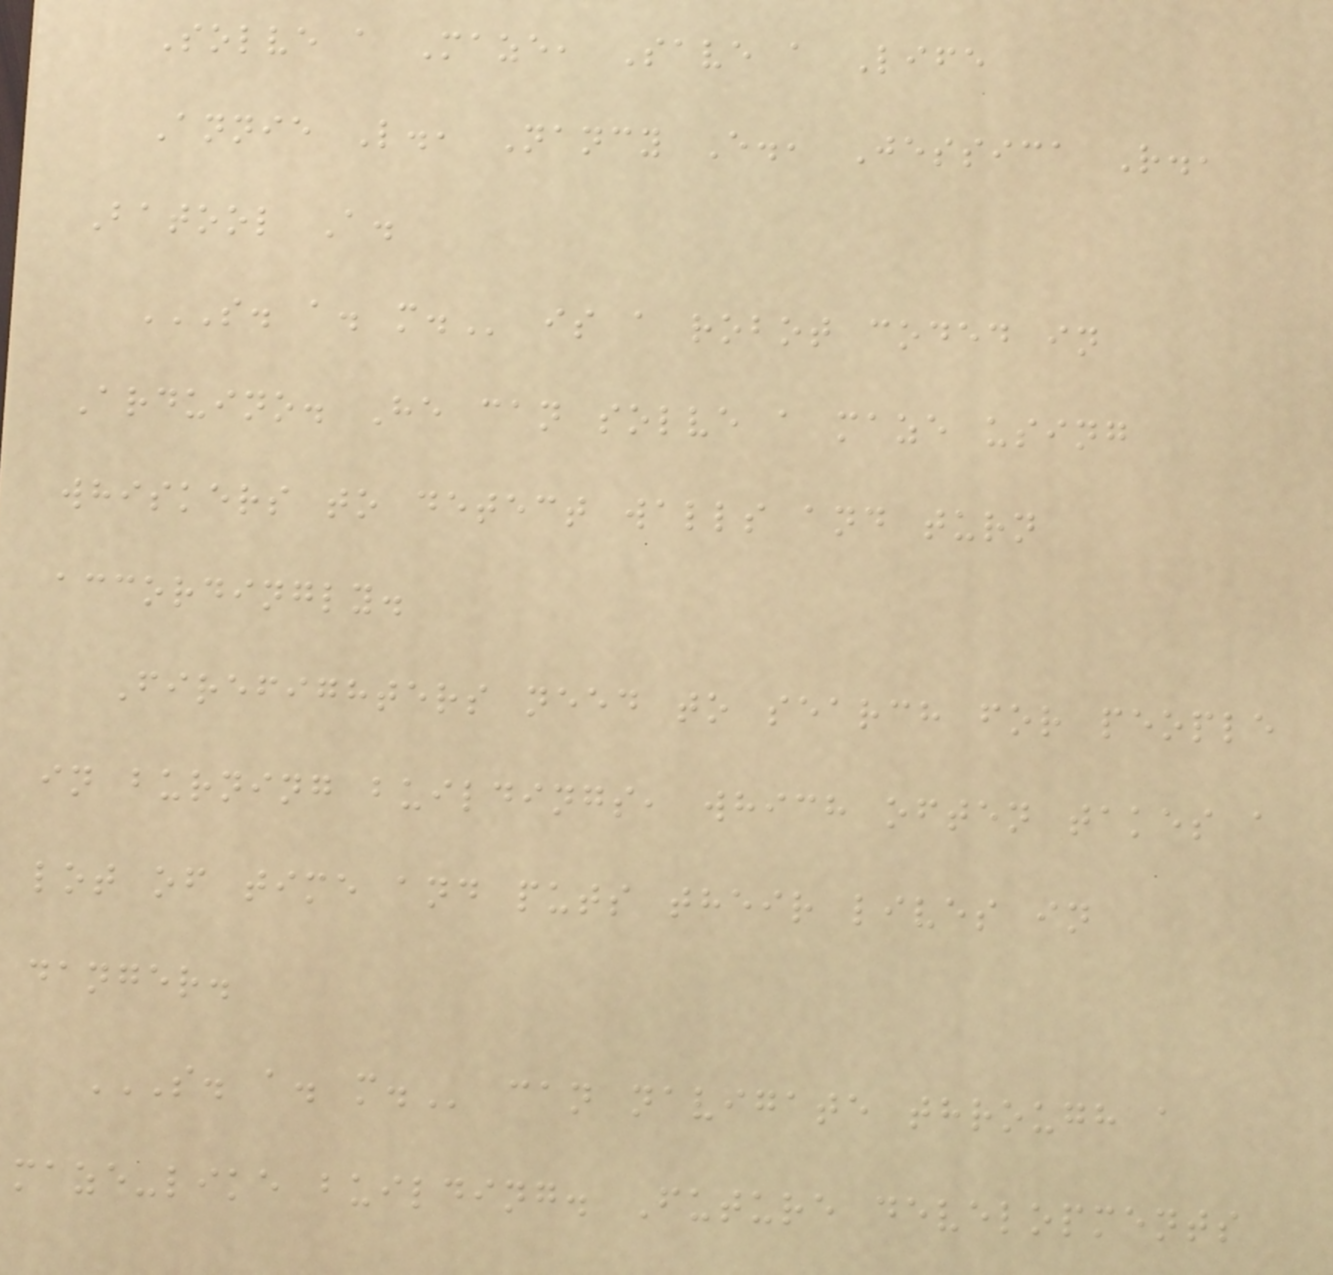Solve a Maze, Save a Life
Annie L., Nancy E., Jessica R.,
Batool A.
S. A. M. is a robot coded in
Arduino. He can solve a maze using
whiskers to detect walls and turn
accordingly.
Firefighters need to search for people
in burning buildings, which often takes a
lot of time and puts their lives in
danger.
S. A. M. can navigate through a
maze-like building. Future developments
